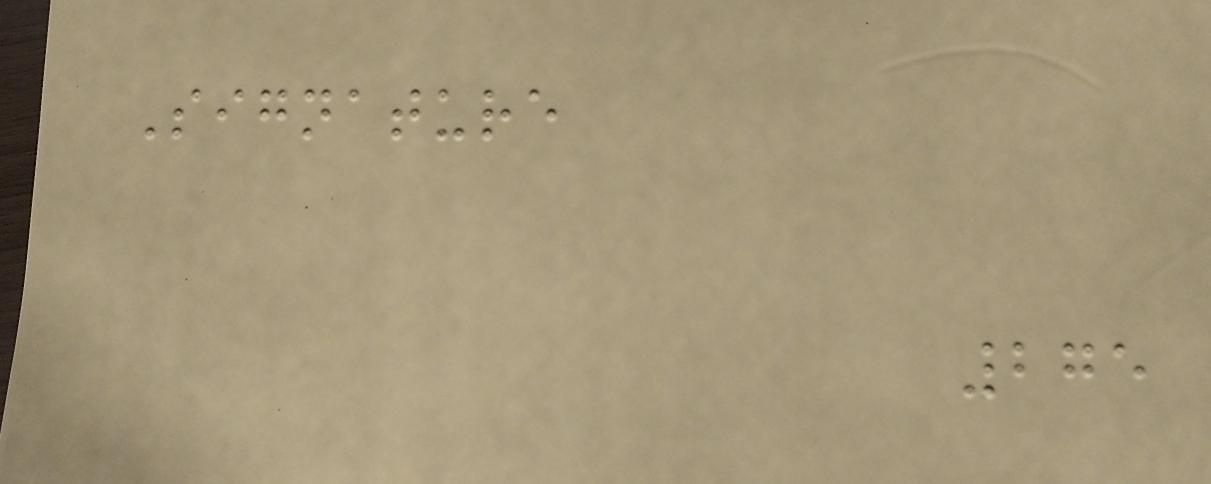Signature
275
